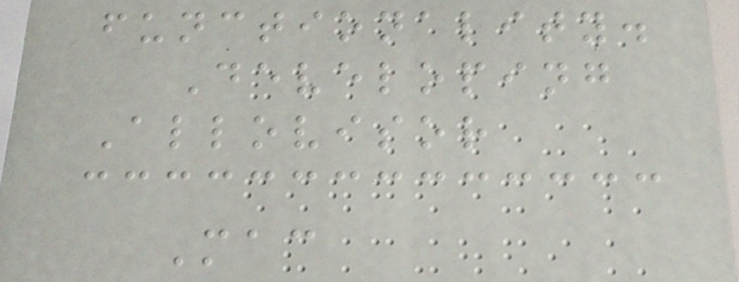functionality.
Developing
Allovisor
Mac
